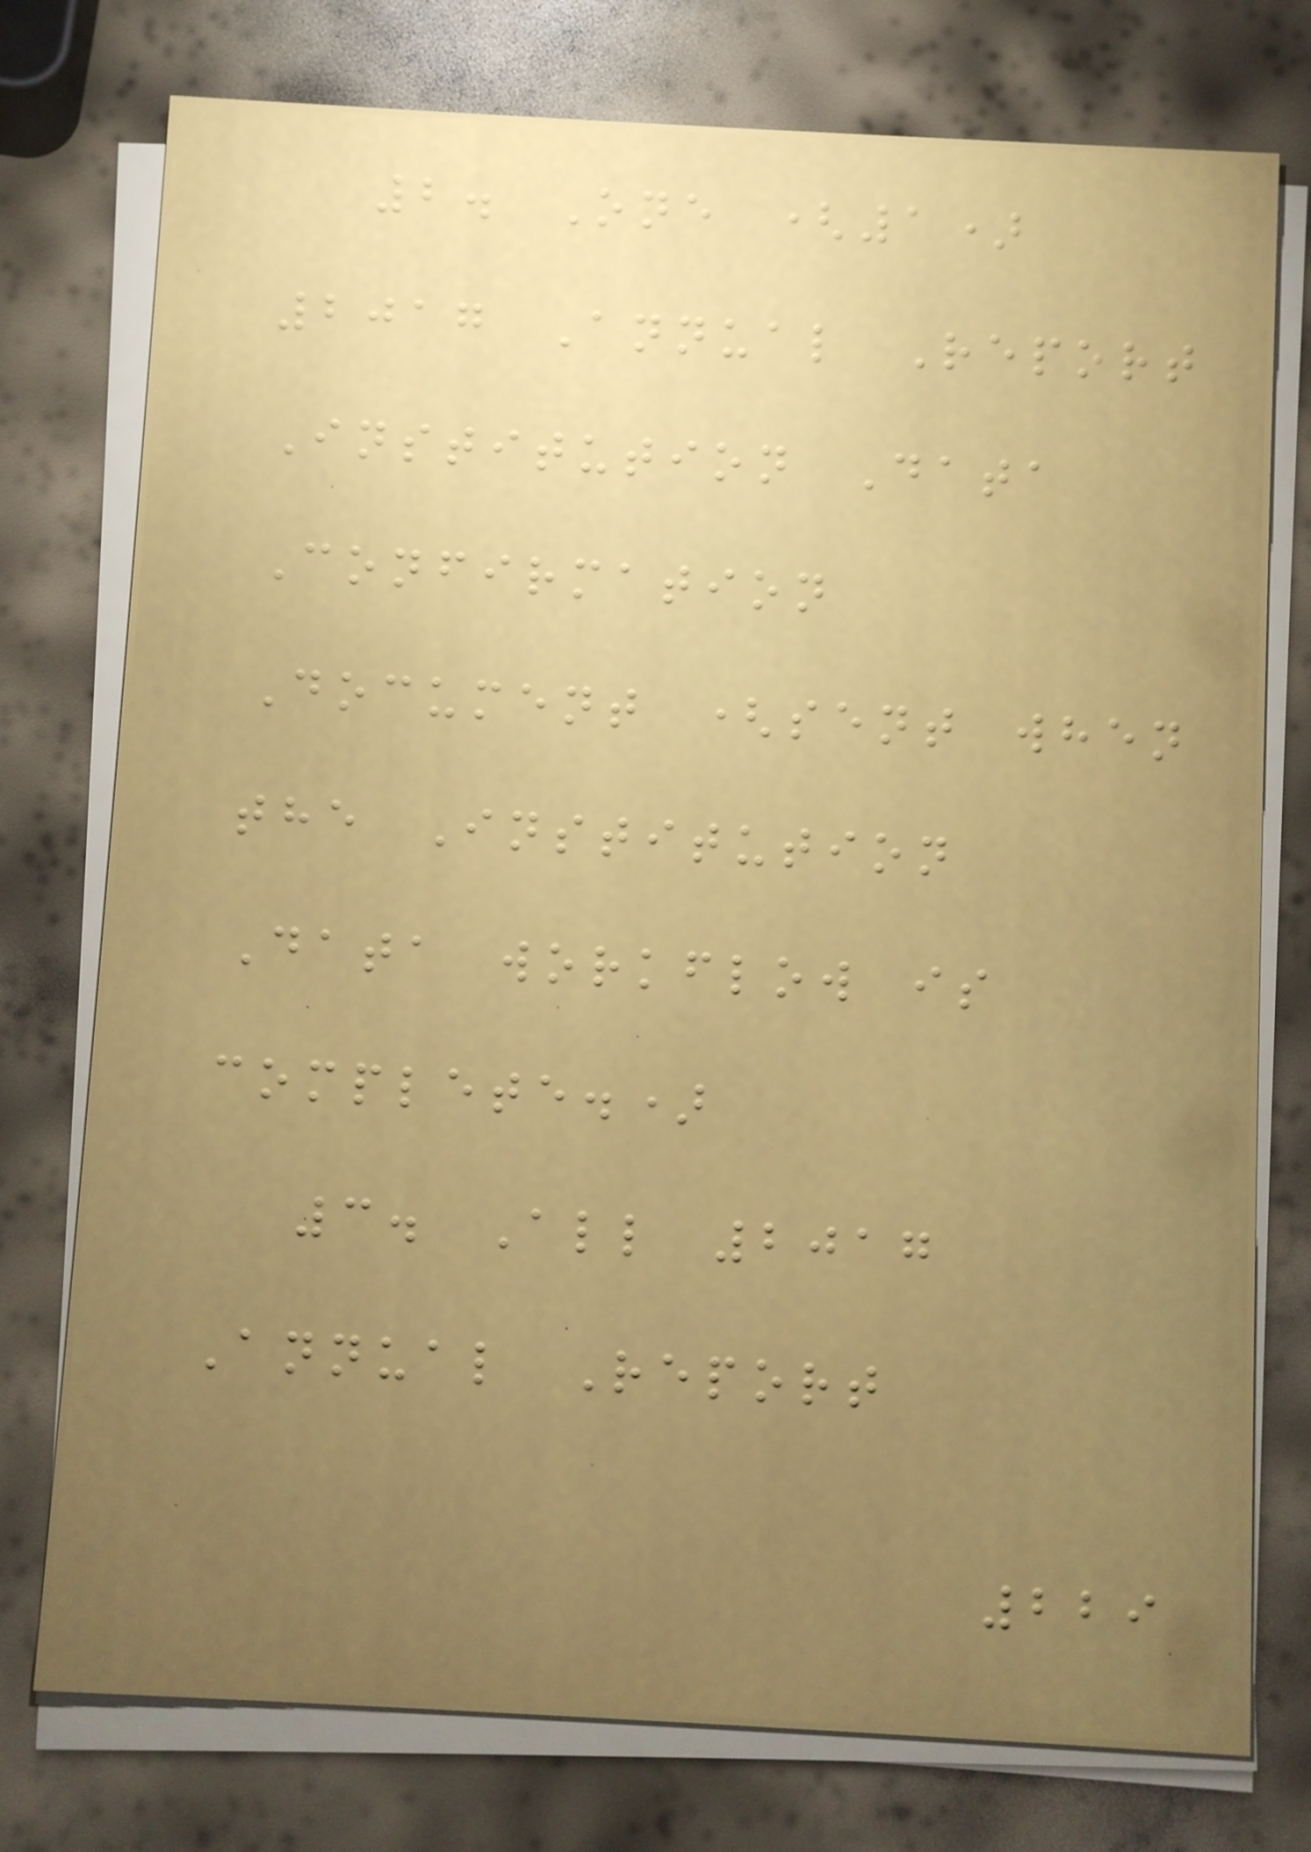2. One (1)
2017 Annual Report
Institution Data
Confirmation
Document (sent when
the Institution
Data workflow is
complete.)
3. All 2017
Annual Report
229
